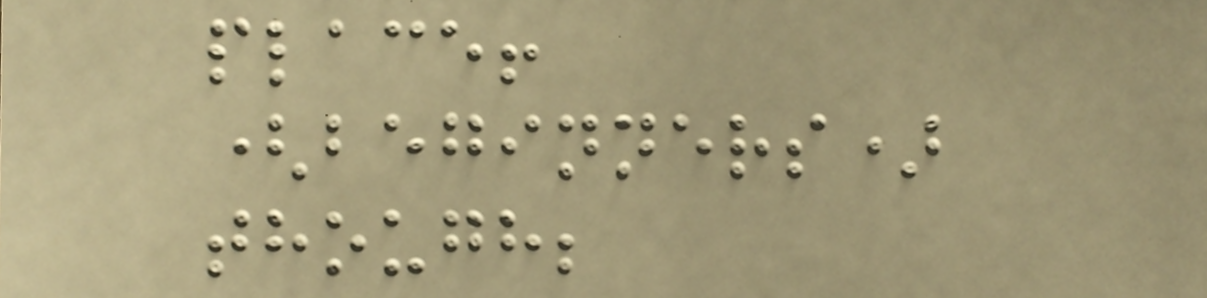place!
(beginners)
though;
